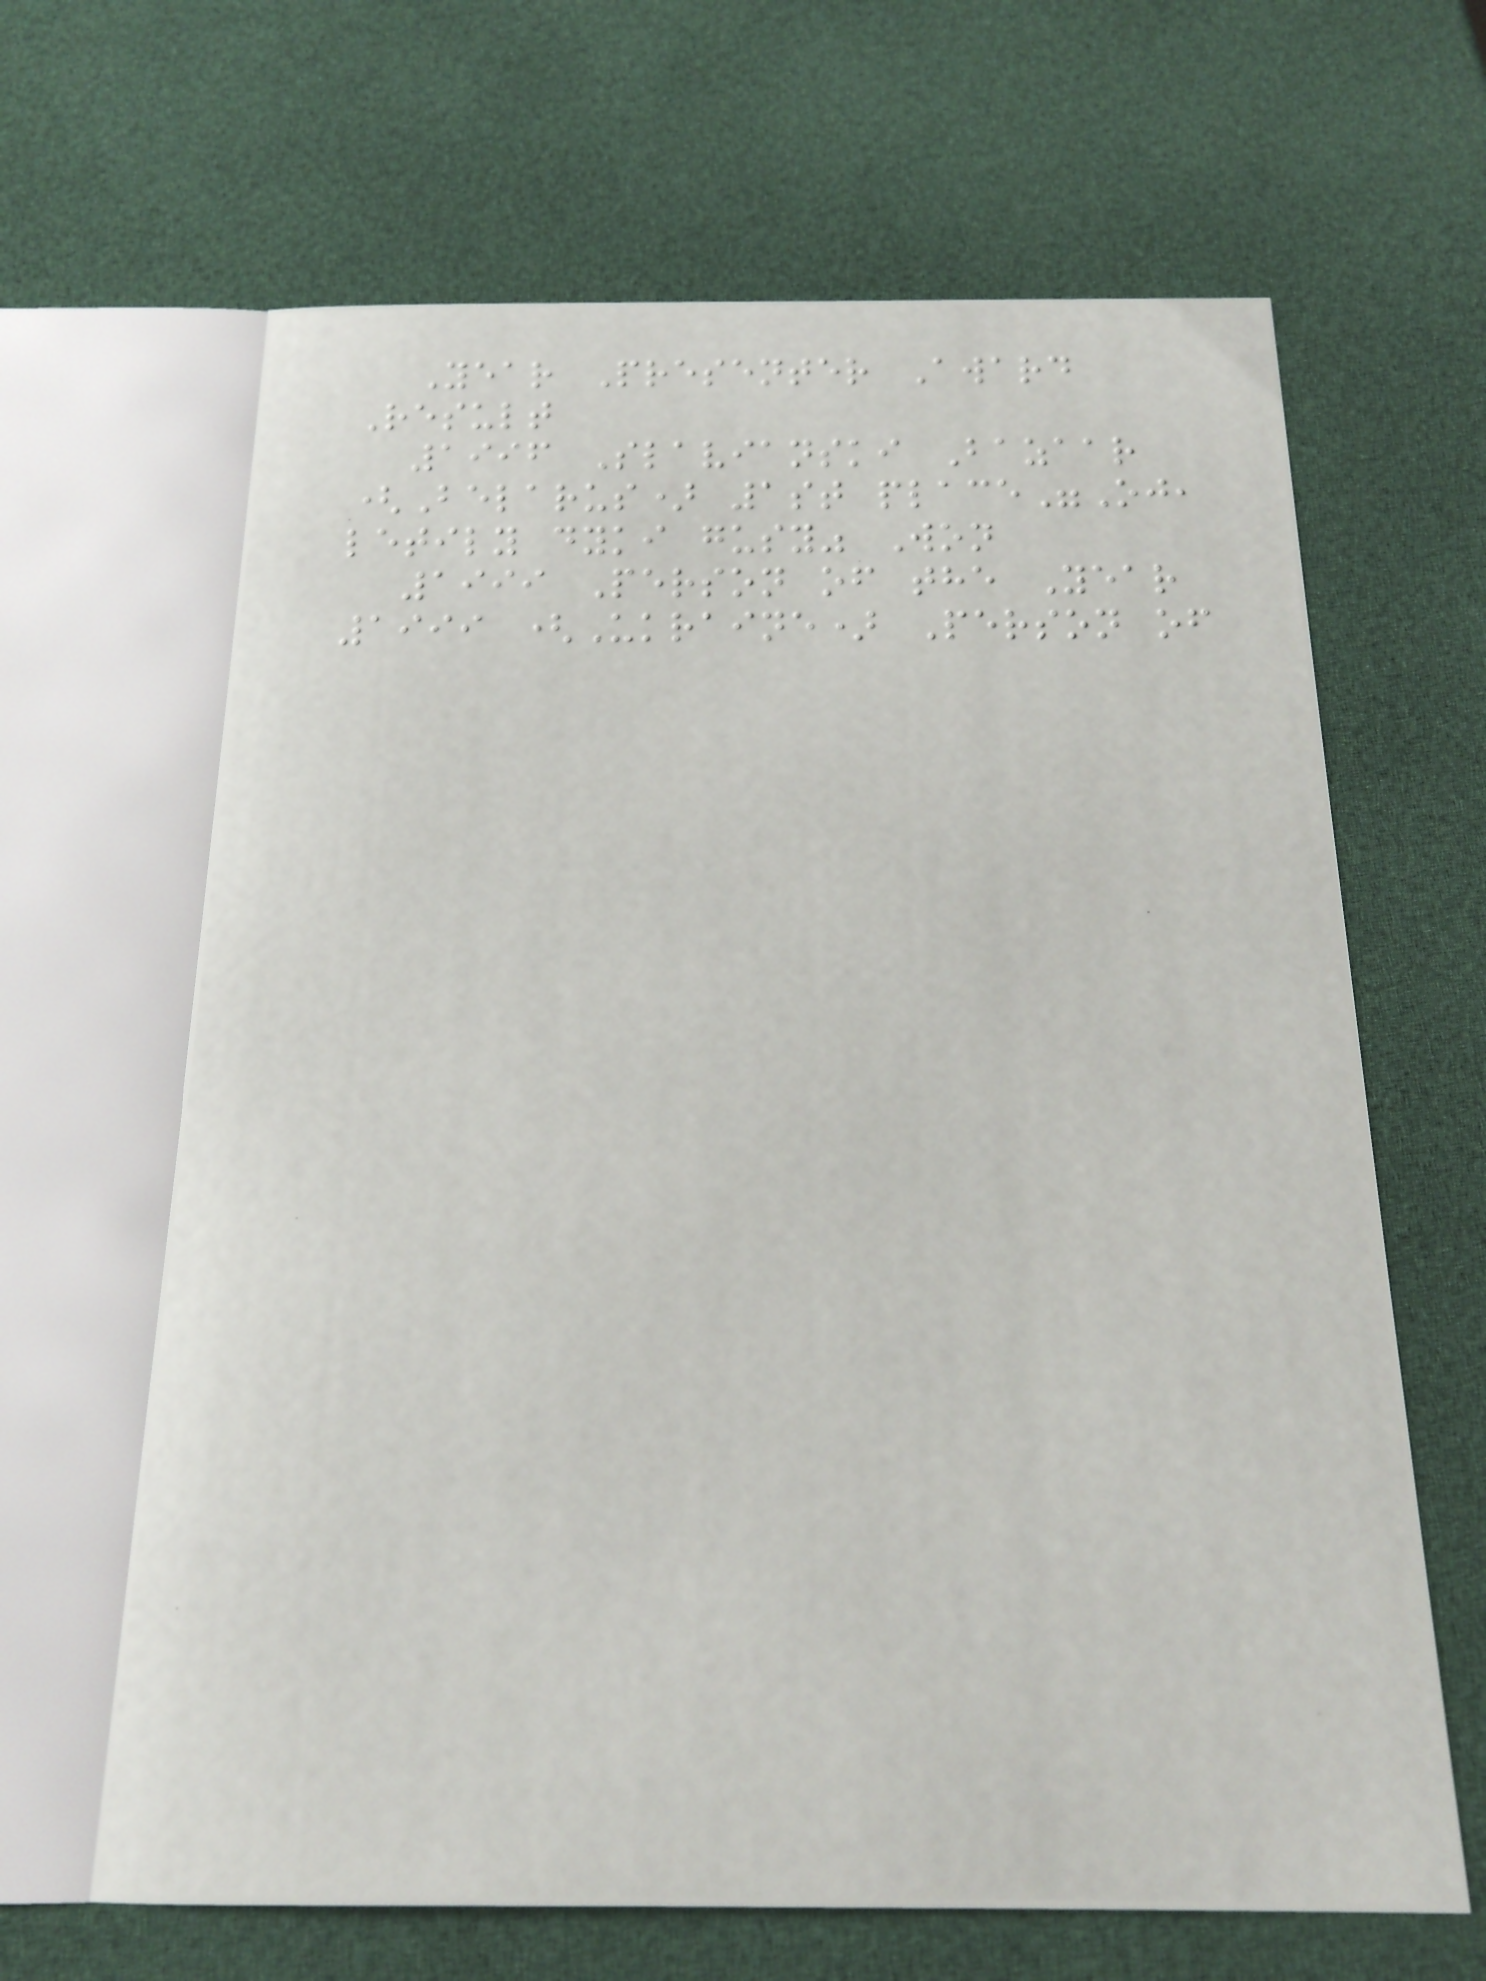Year Presenter Award
Result
1996 Slavianski Bazaar
(Belarus) 1st place"Oj,
letily dyki gusy" Won
1999 Person of the Year
1999 (Ukraine) Person of
